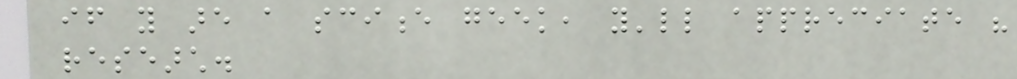if you are a science geek, you'll appreciate his
research.
